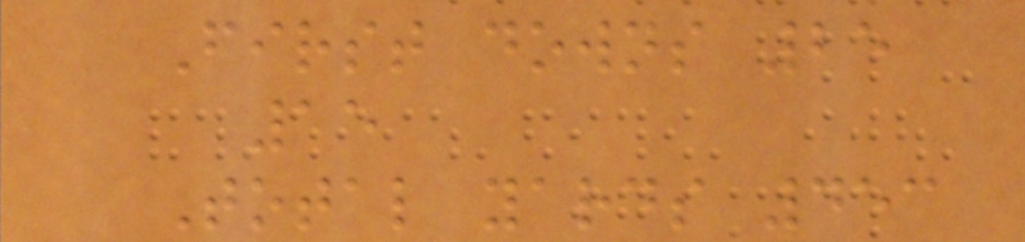First downs 25
15
Total yards 453
